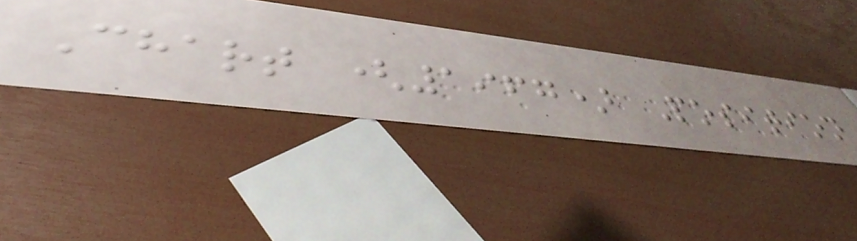Chart (1967) Position
